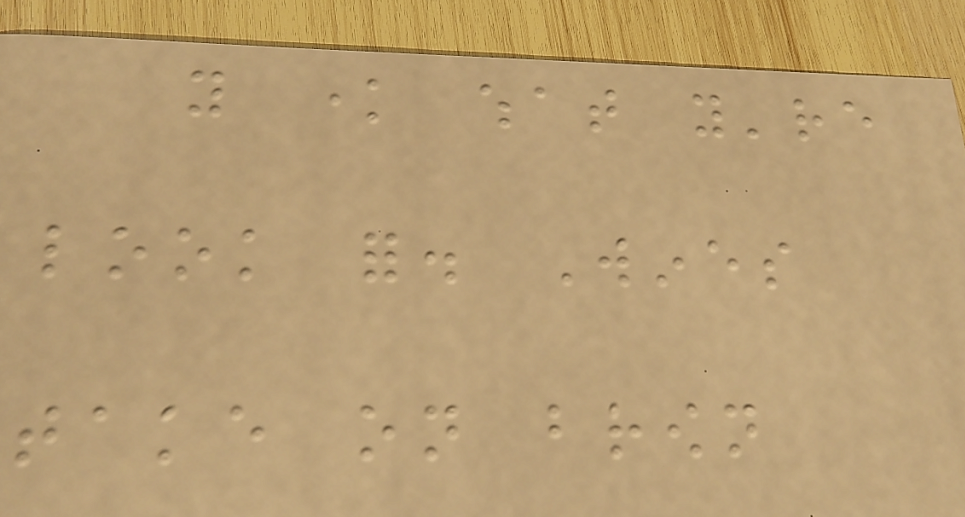you know what you're
look for. Wines
take on brown
